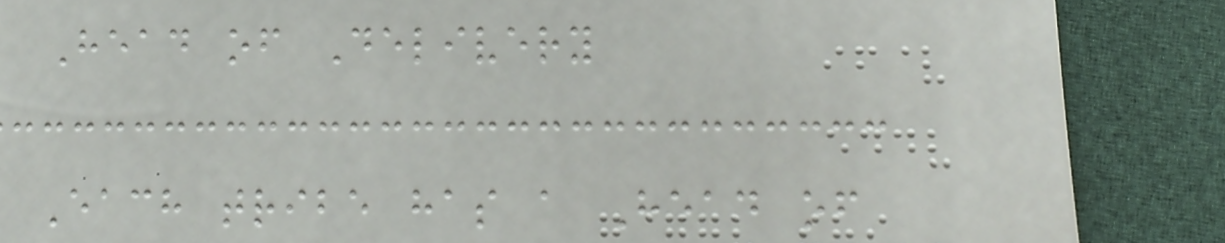Head of Delivery
Each tribe has a Head of
